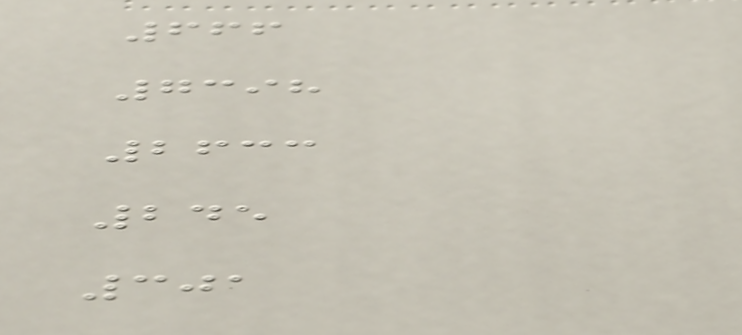666
7398
2633
245
301
